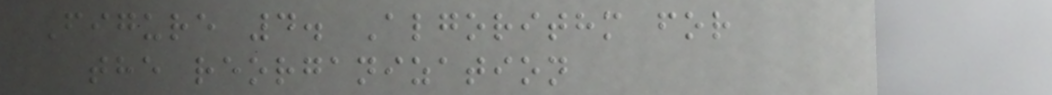Figure 4. Algorithm for
the reorganization
